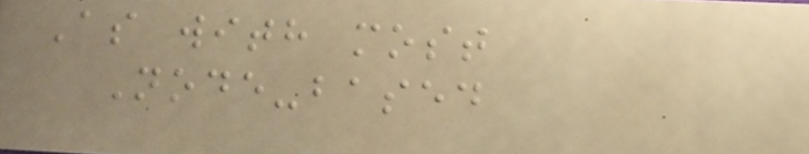As with most
Node-based
